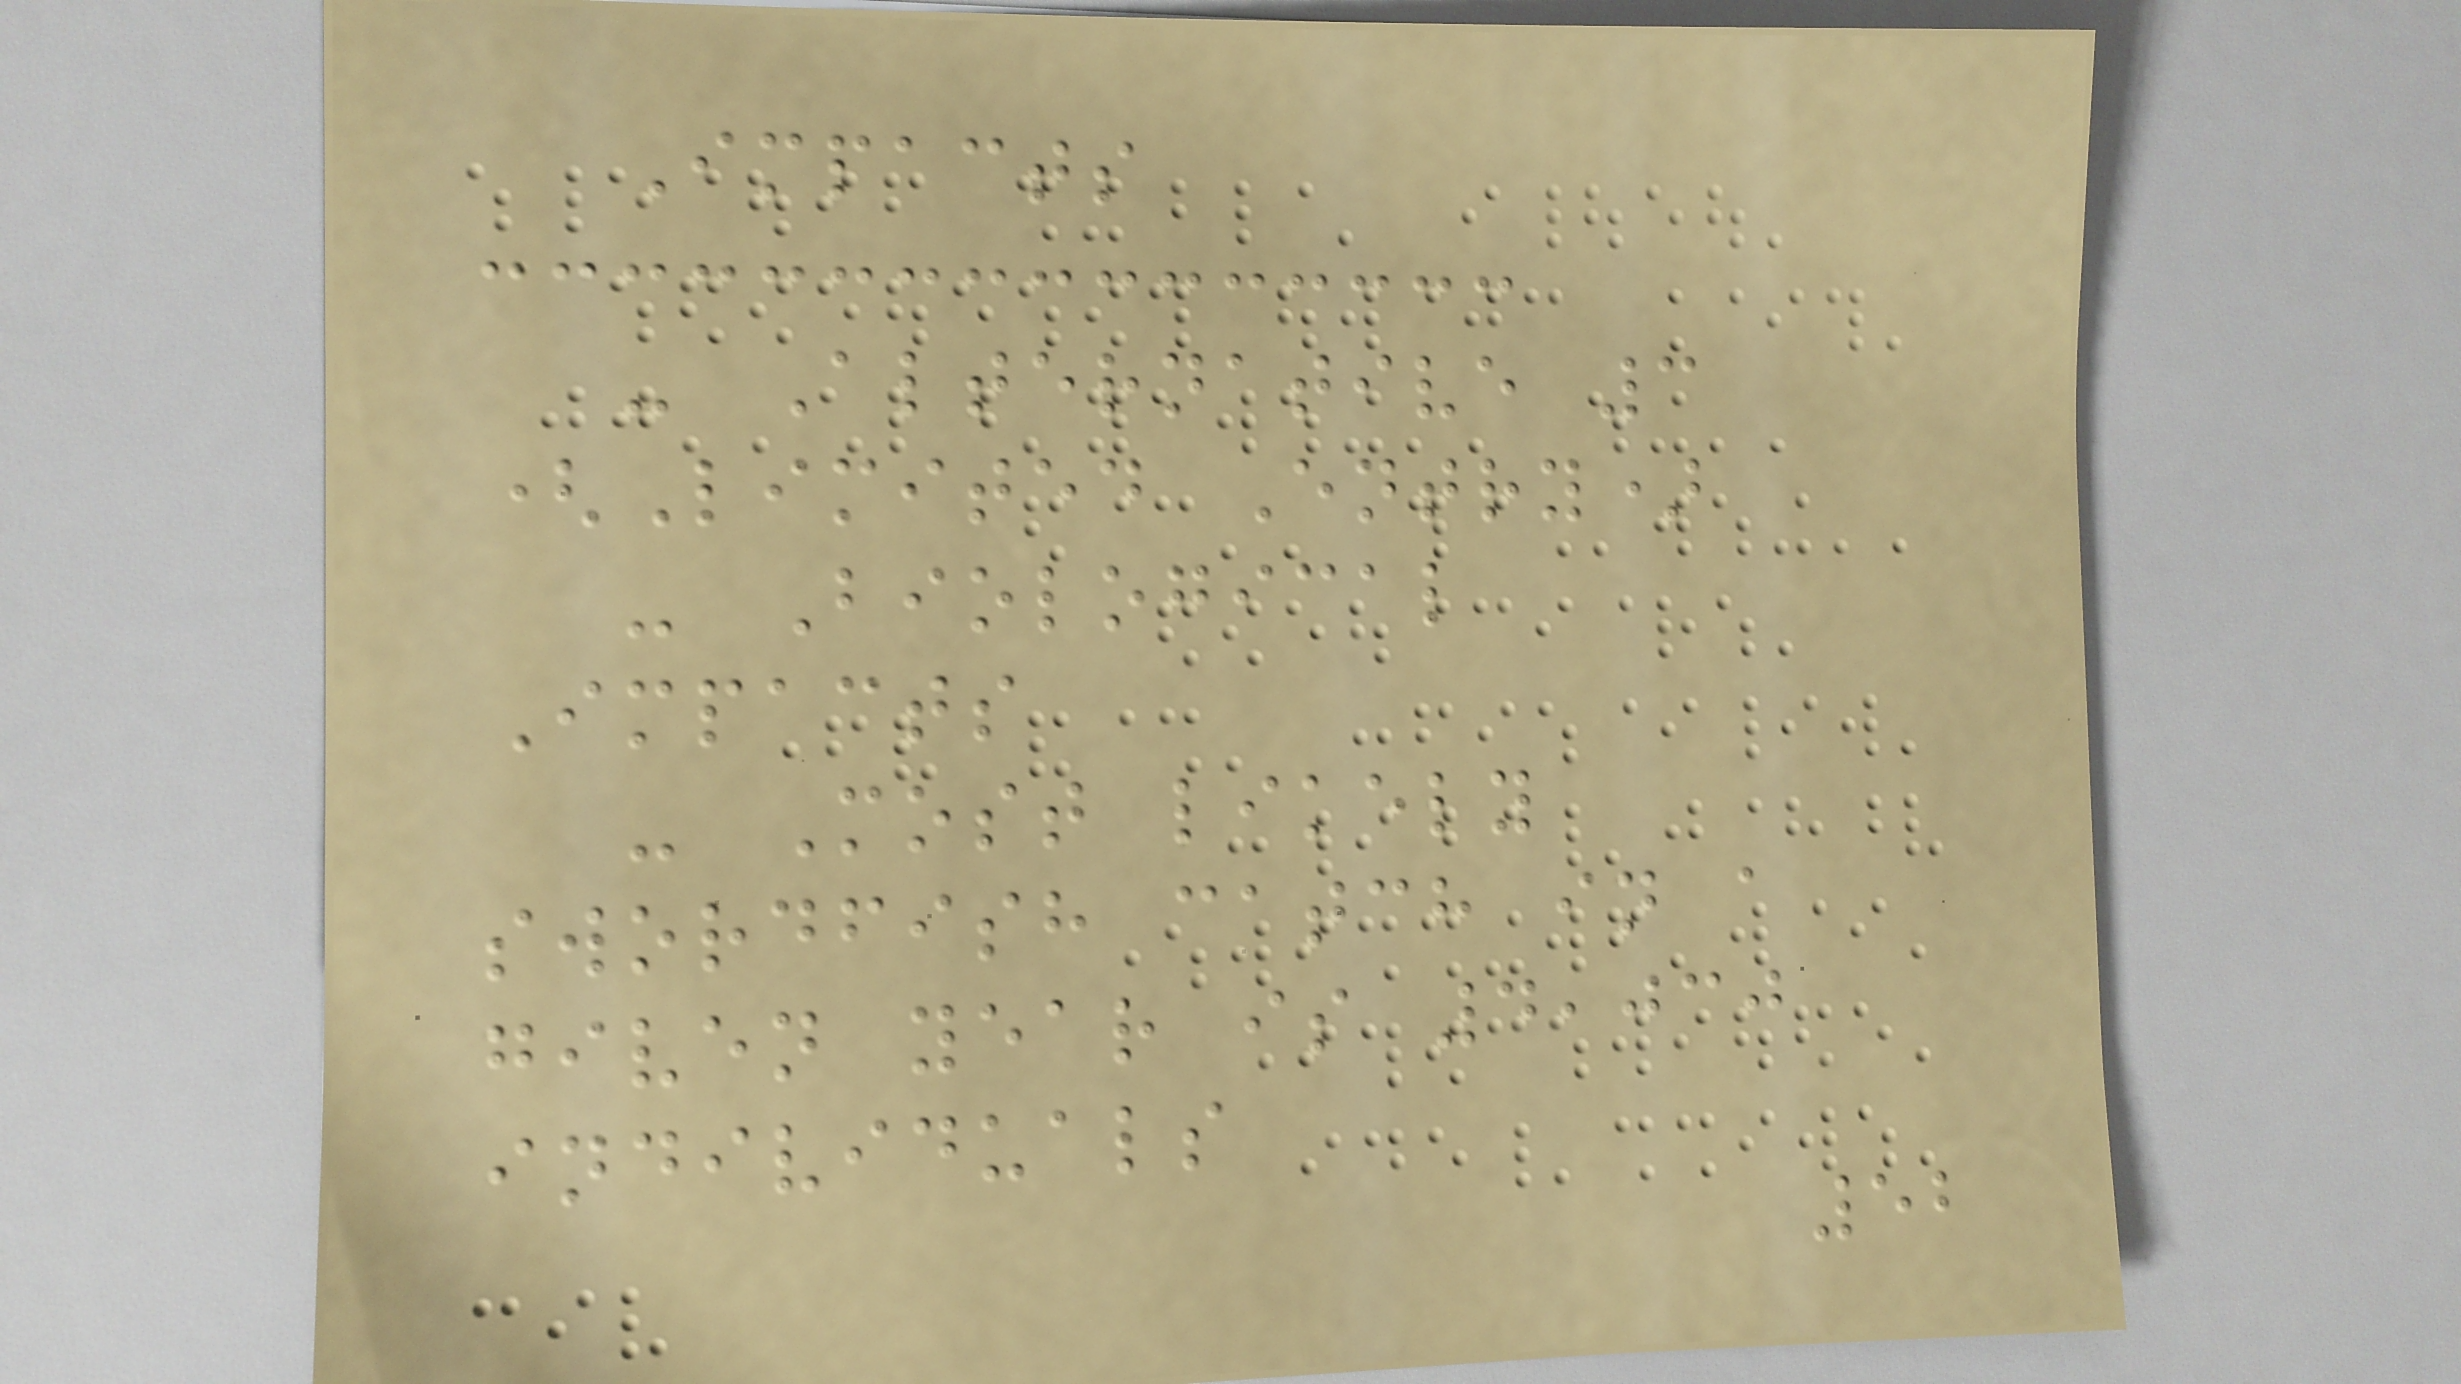Impacts
- Alternative 3
(Limited Entry)
- Biological
Impacts
- Most likely
swordfish catch in a
given year is 4,030
individuals
52
